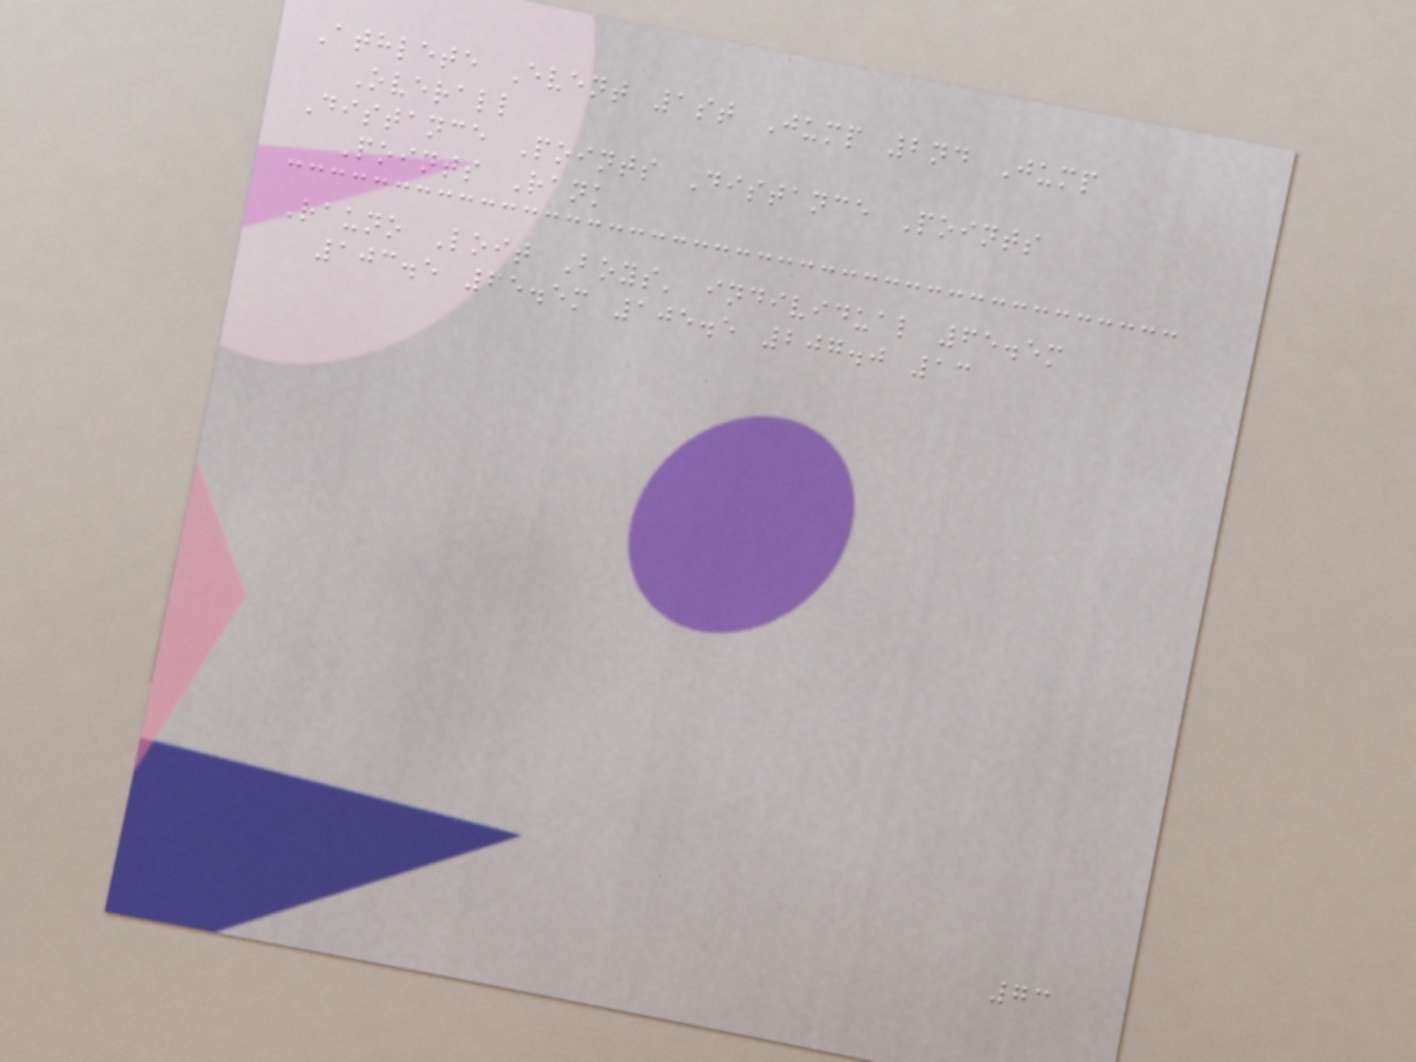Athlete Event 1st Jump 2nd Jump
Overall
Distance Points Distance Points
Points Rank
Rauno Loit Boys' individual 65.5m
103.5 65.5m 105.5 207.0 13
73
